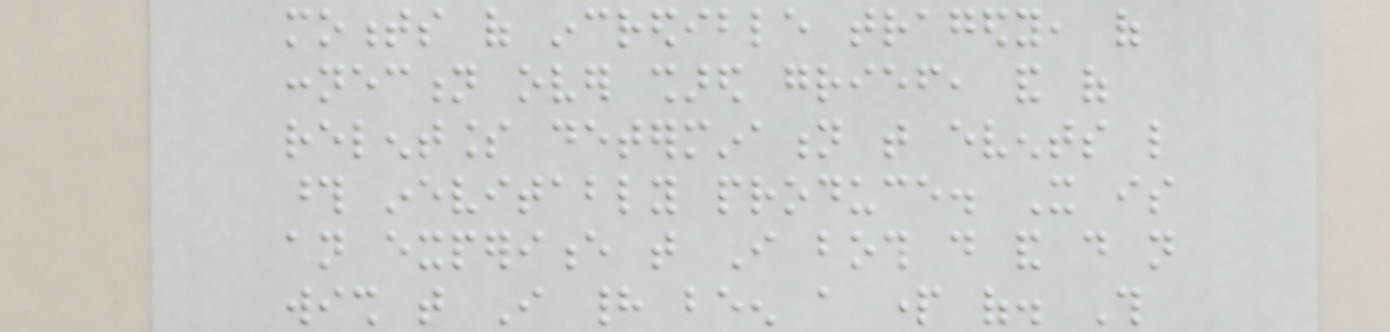moments of incredible tragedy, of
connection over shared grief, and of
relentless determination that events like
those inevitably produce. It is
an experience that I both do and do not
wish that I had been a part of. This
